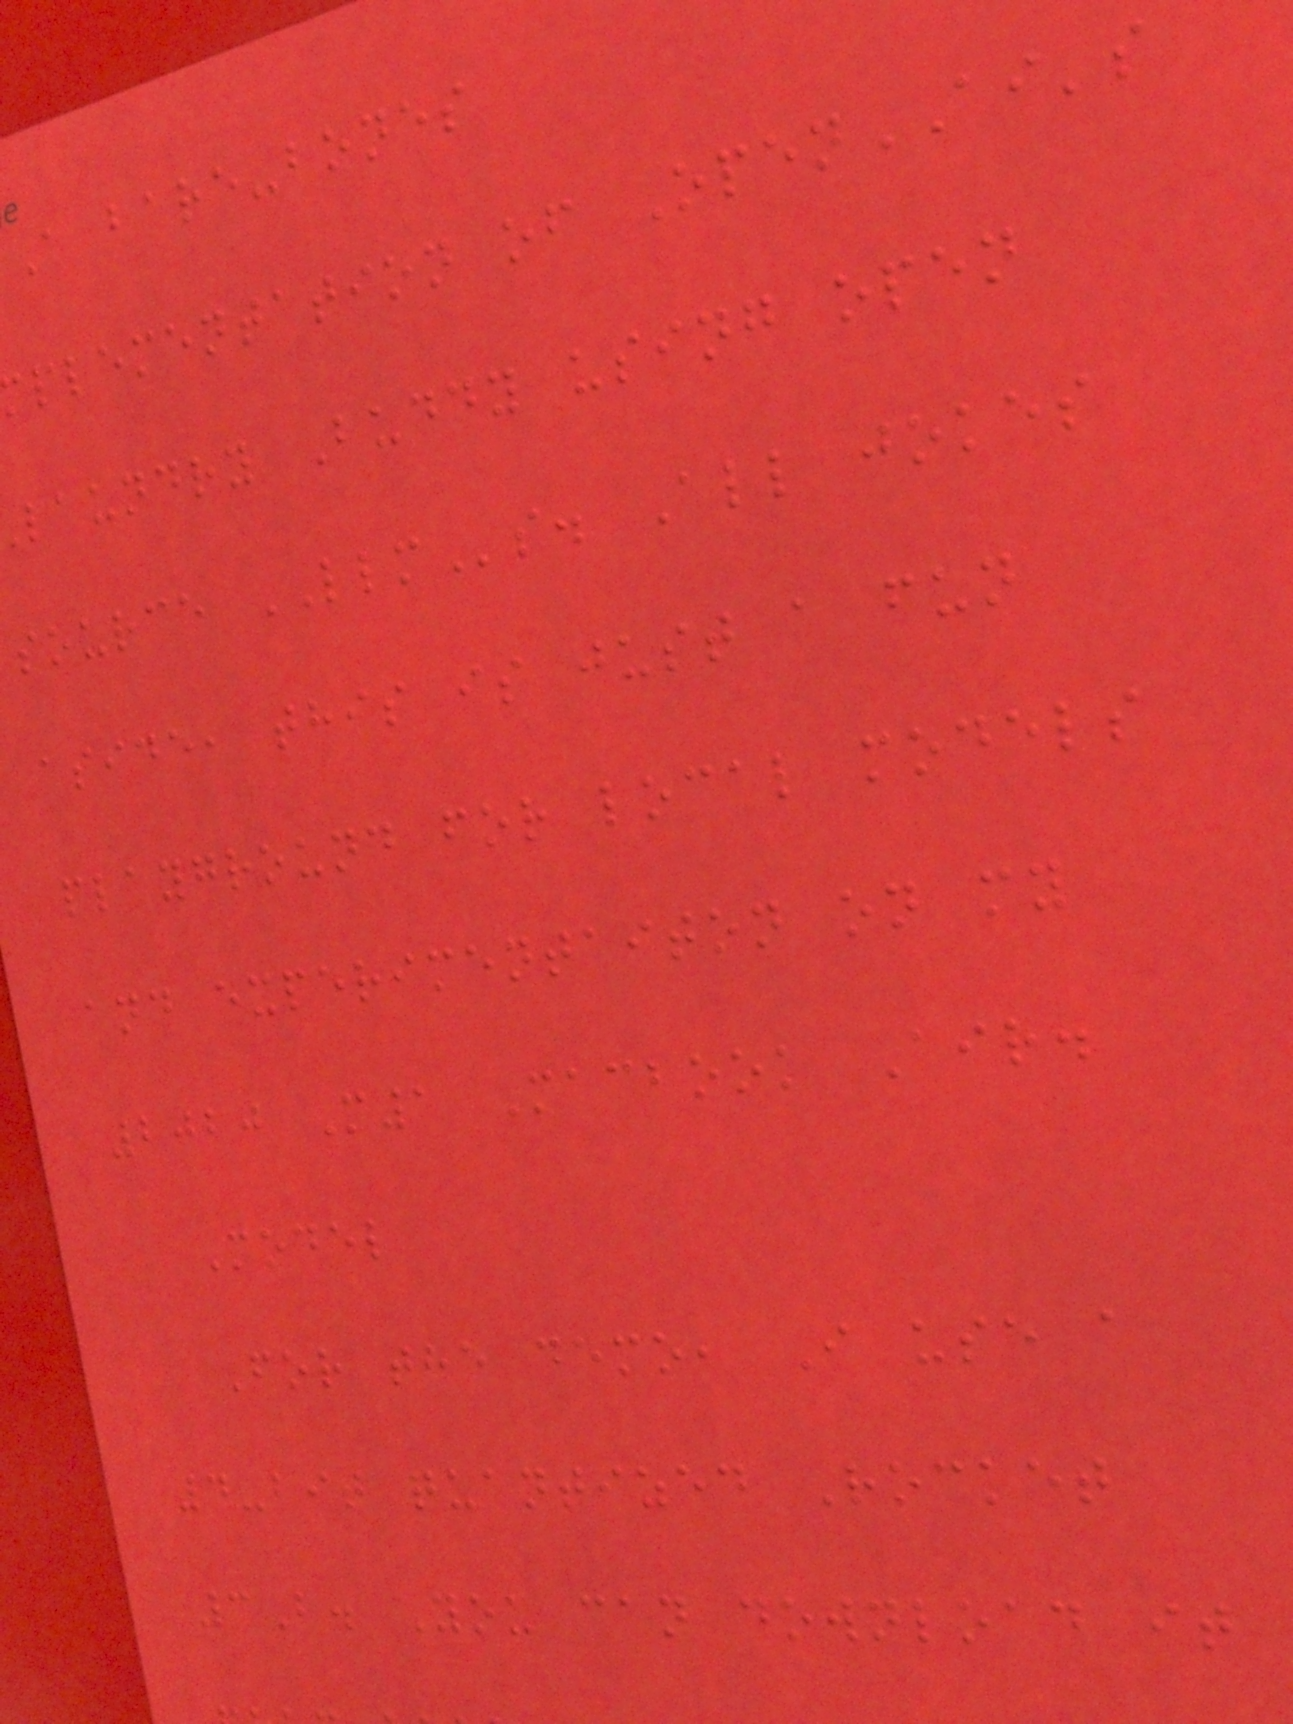A bare-bones
plementation of OpenAI's
laundry Buddy using open
source LLMs. All jokes
aside, this is just a fun
playground for local models
and experimentaiton on my
2020 M1 Macbook Air.
Model
For the demo, I use a
4-bit quantized Rocket
3B. You can download it
